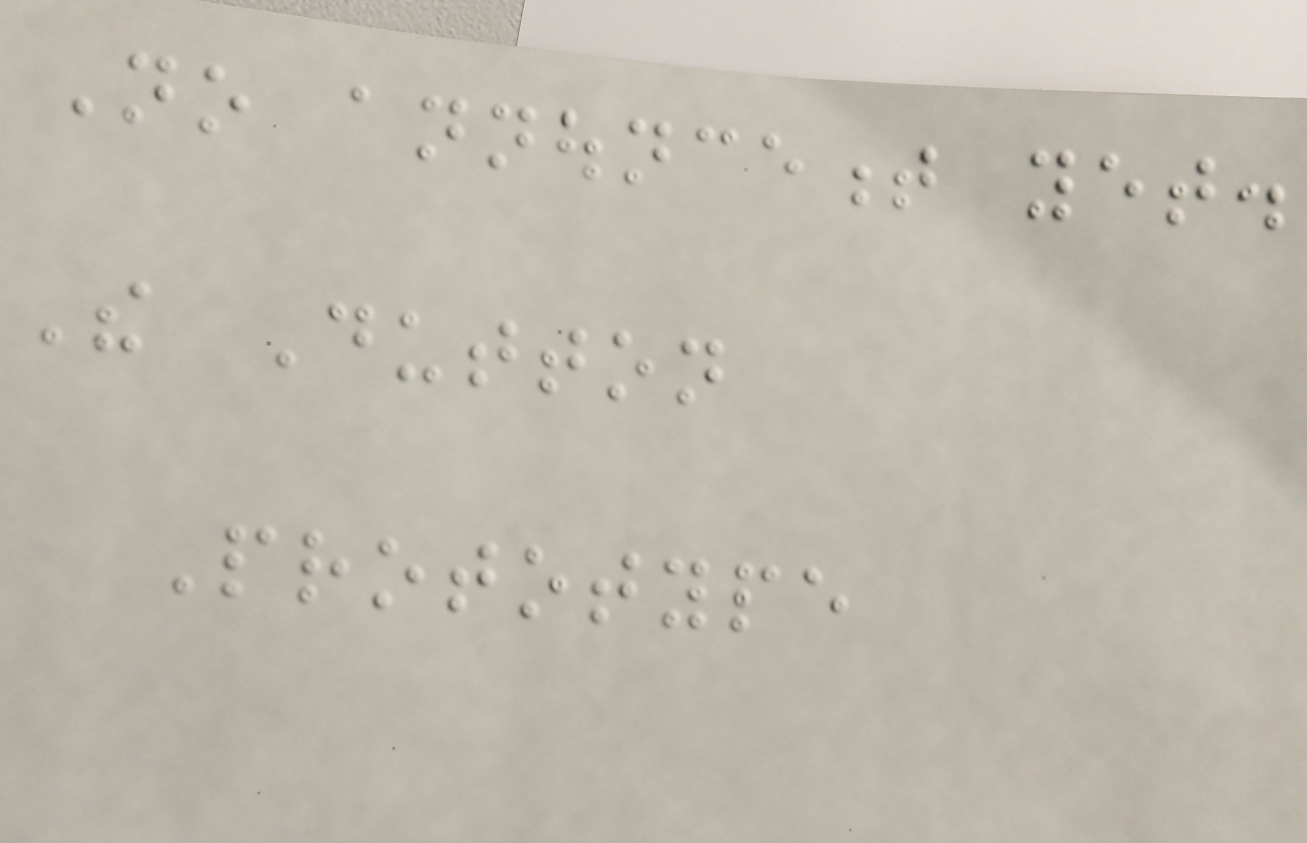No announcement yet.
The Dutton
Prototype
